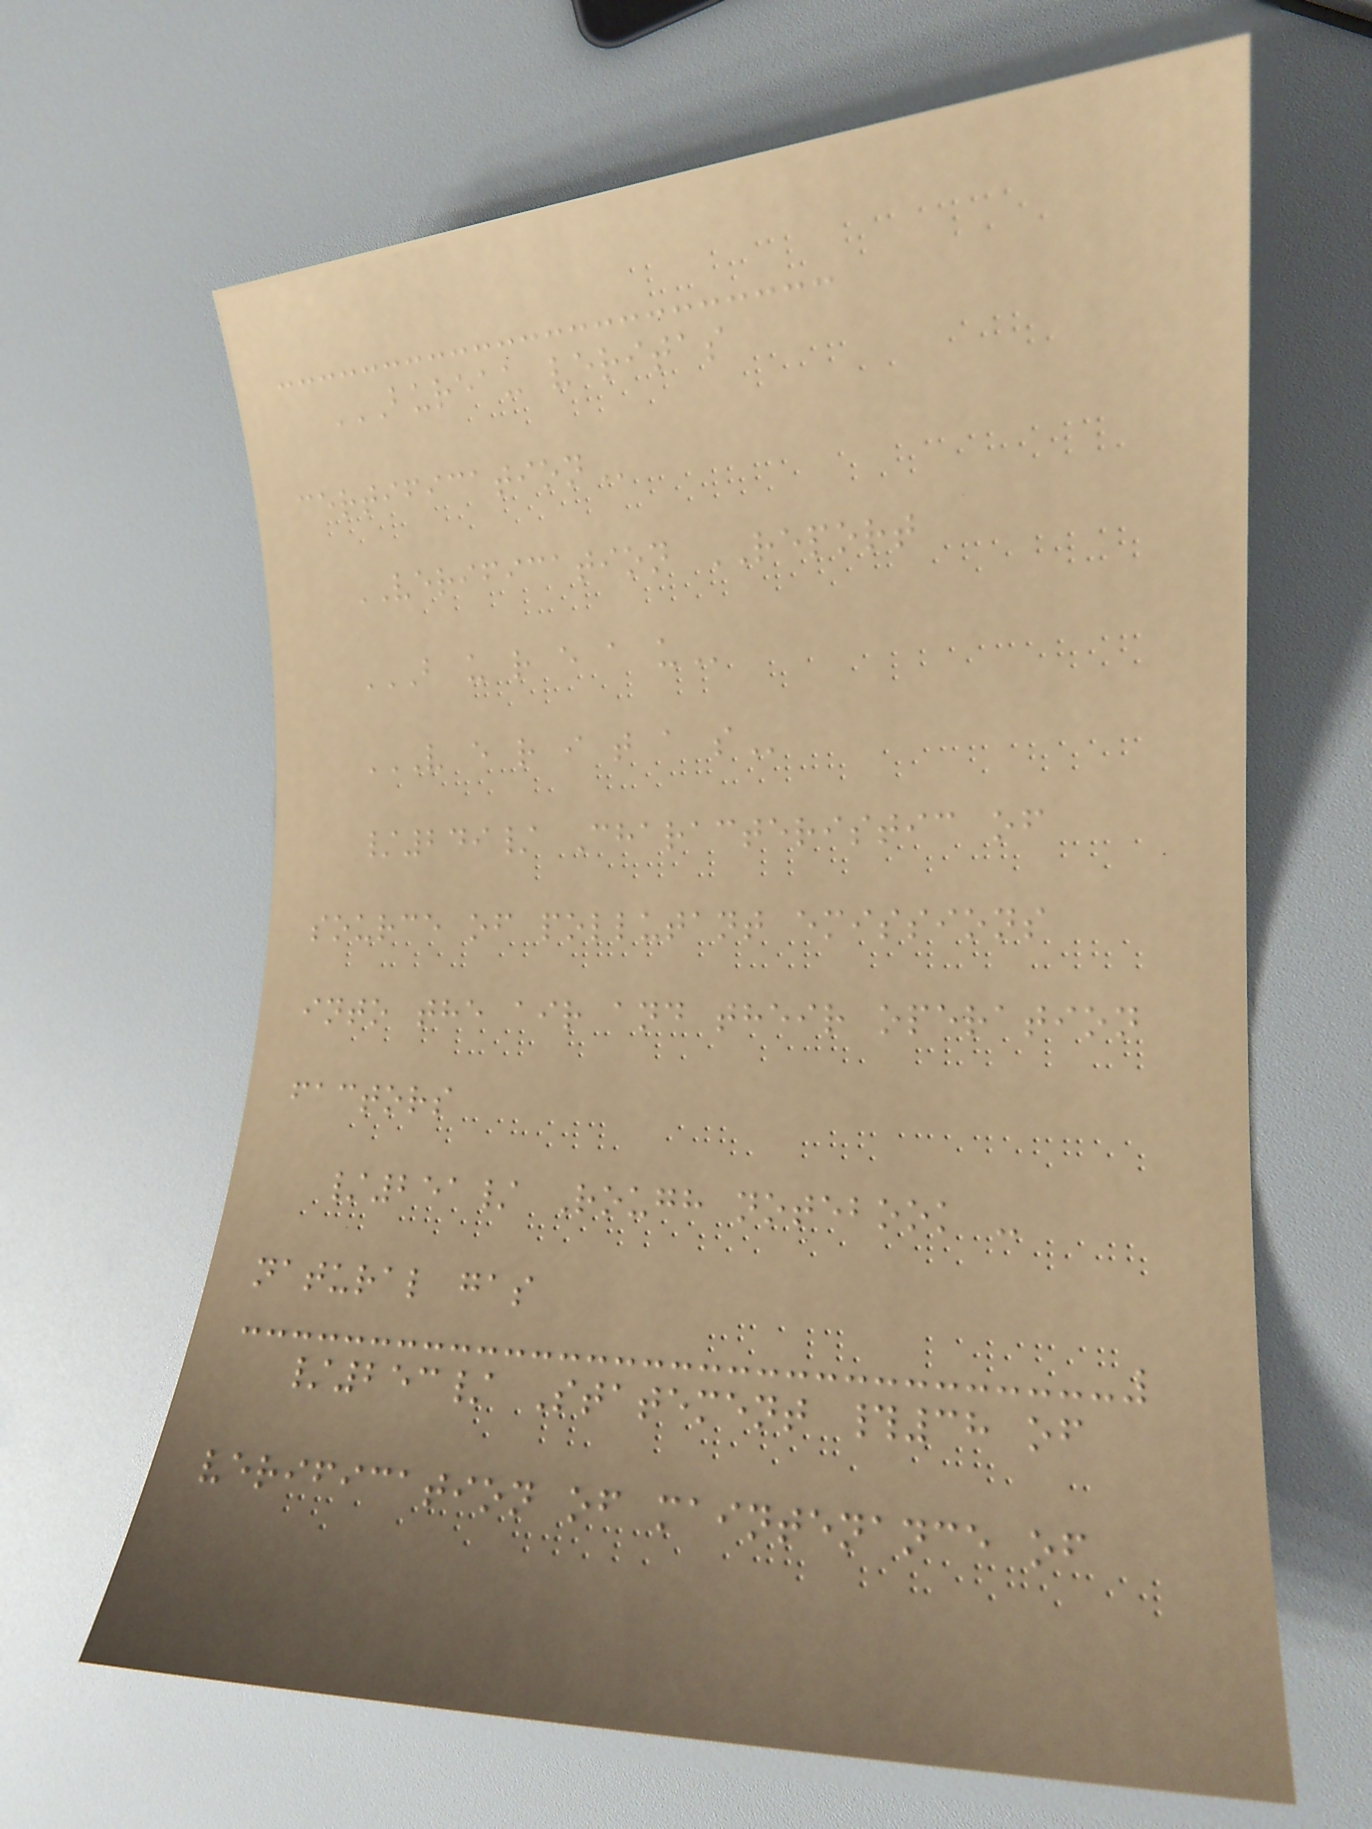BUREAU VERITAS
CERTIFICATION
VERIFICATION REPORT
B U R E A U
V E R I T A S
/249/ Characteristic of
source of pollutant emissions
into the air and their operation
factors
/251/ Rough notebook -
natural gas
/253/ Statement #38 of
verification of maintenance of
